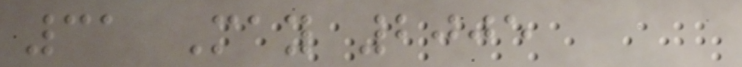31 May 2005
